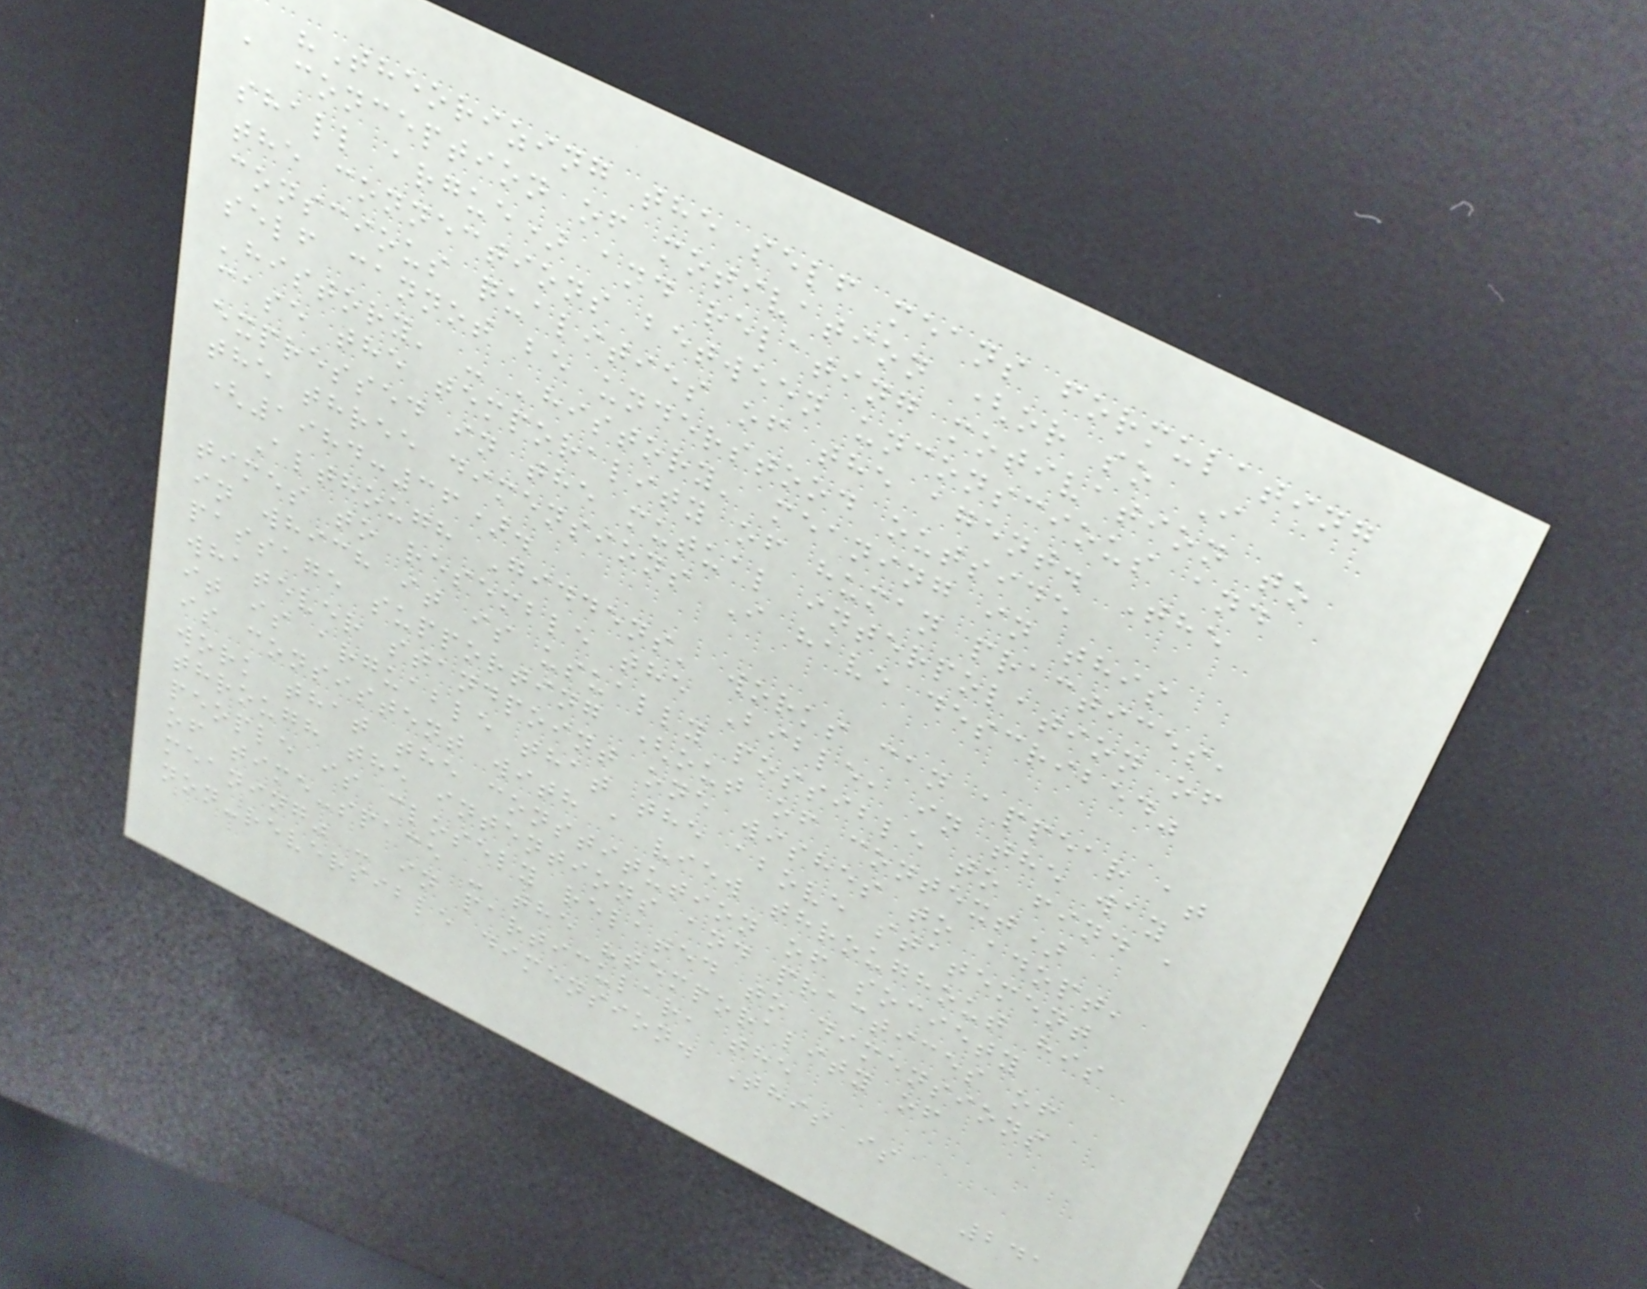"Theorizing the self means formulating
a conception of motivation (or so I
shall argue) and relating motivation to
the connections between unconscious and
conscious qualities of the agent. The
self cannot be understood outside
'history' - 'history' meaning in this
case the temporality of human practices,
expressed in the mutual interpolation of
the three dimensions I have described"
(1984:36).
Although Giddens' works can appear at
times to resemble the Bible, in the way
in which it is usually possible to find a
passage supporting (out of context)
whatever standpoint one wishes to adopt,
it is arguable that the above statement
is consistent with a view throughout his
work that the constitution of society
through the intentions and practices of
people is closely related to dimensions
of time-space - the "temporality of
meaning" - in particular, the
non-reversible dimension. This is
241
